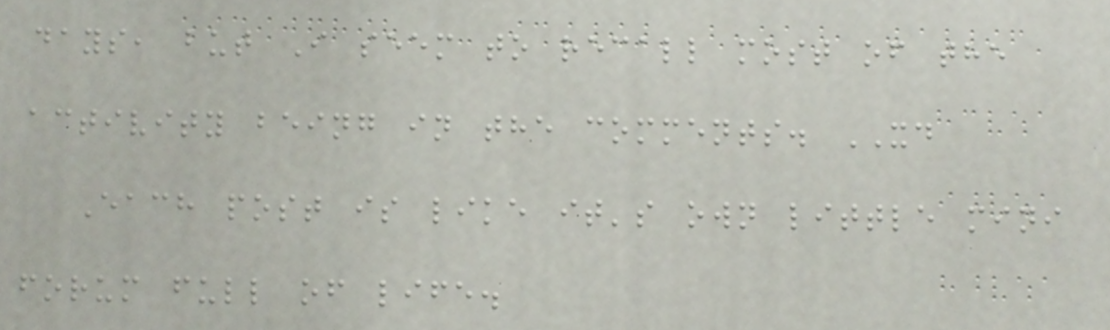days, but I seem to recall most of the
activity being in the comments. XD
Each post is like it's own little mini
forum full of life.
